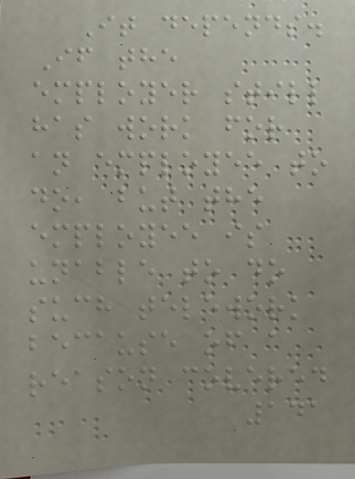It depends.
If the
employer still
has work for
an employee to
do, but the
employee is
unable to do
such telework
because of a
reason covered
141
